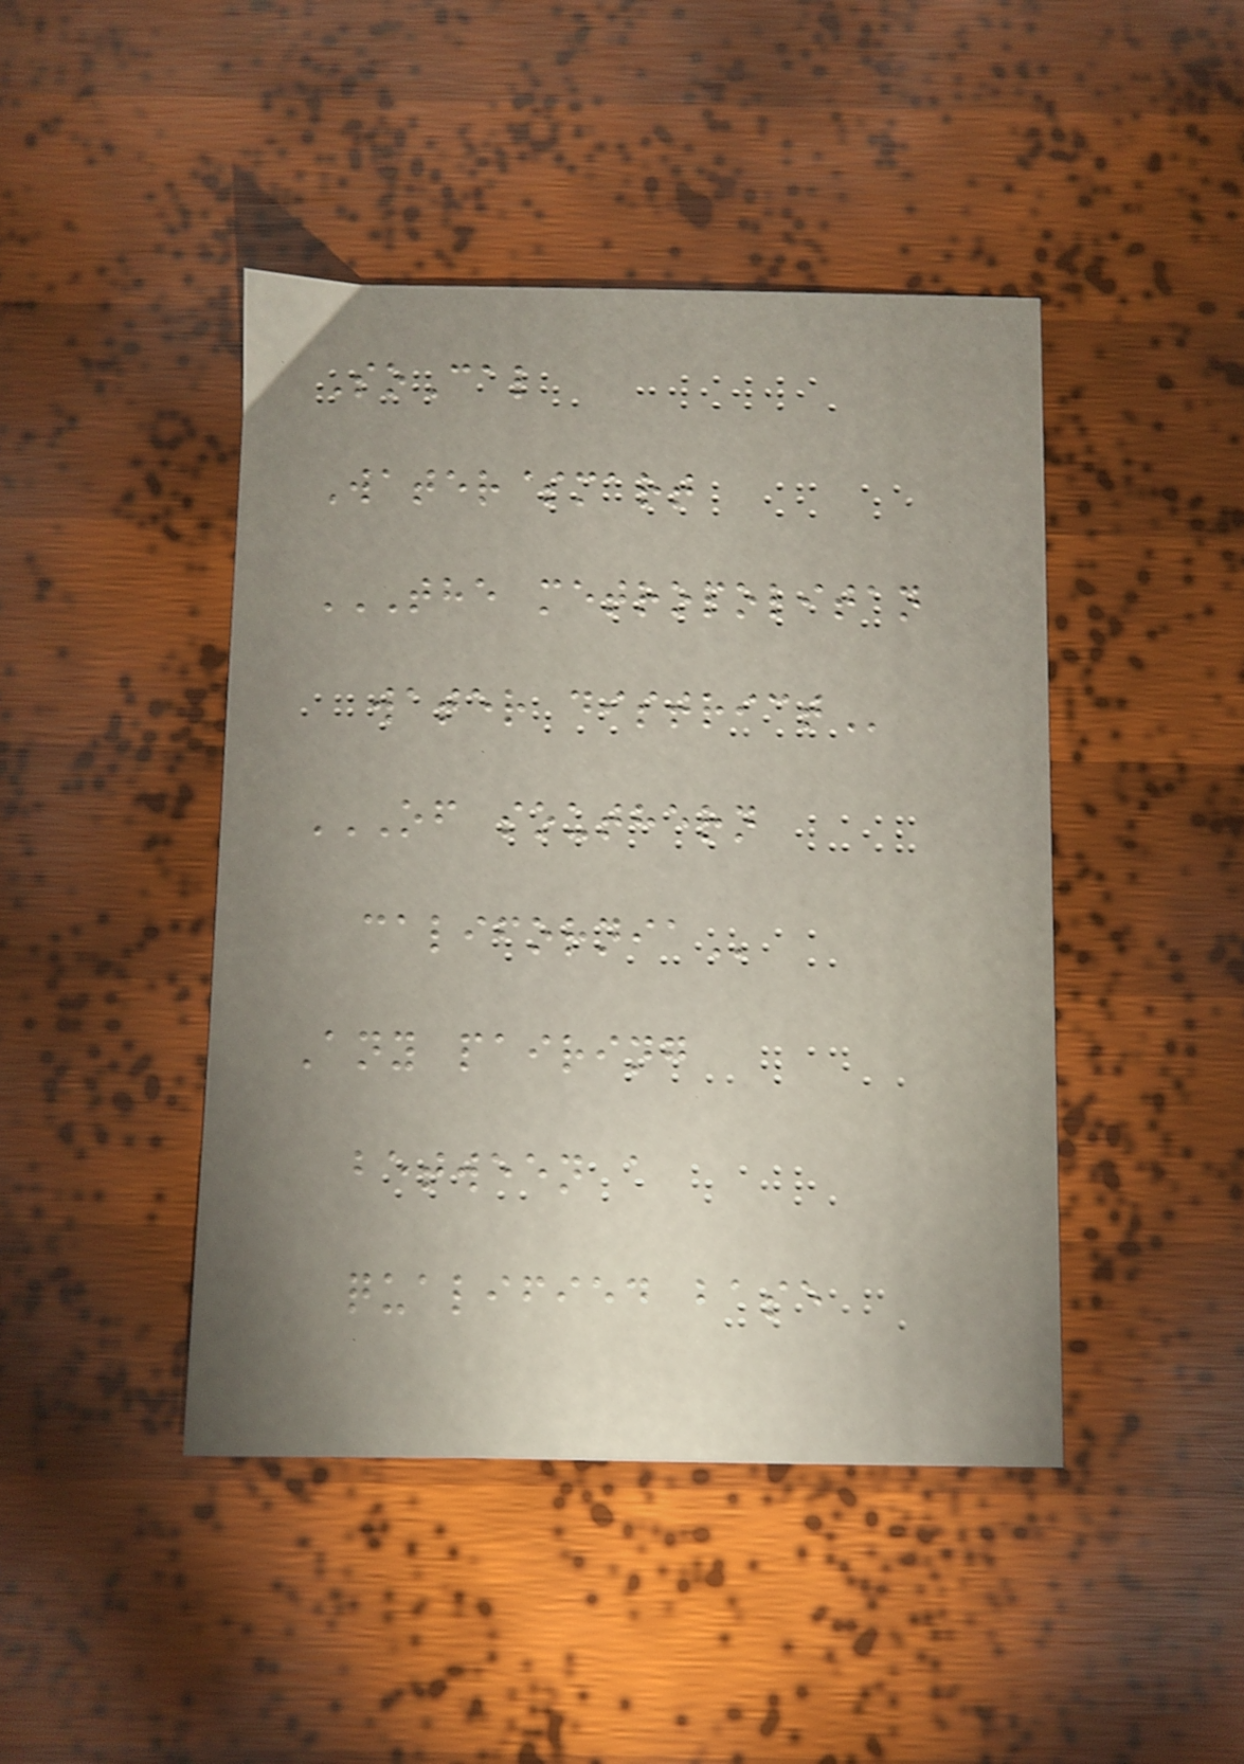SoCal
Water$mart
THE METROPOLITAN
WATER DISTRICT
OF SOUTHERN
CALIFORNIA
Any pairing
between a
qualified base
